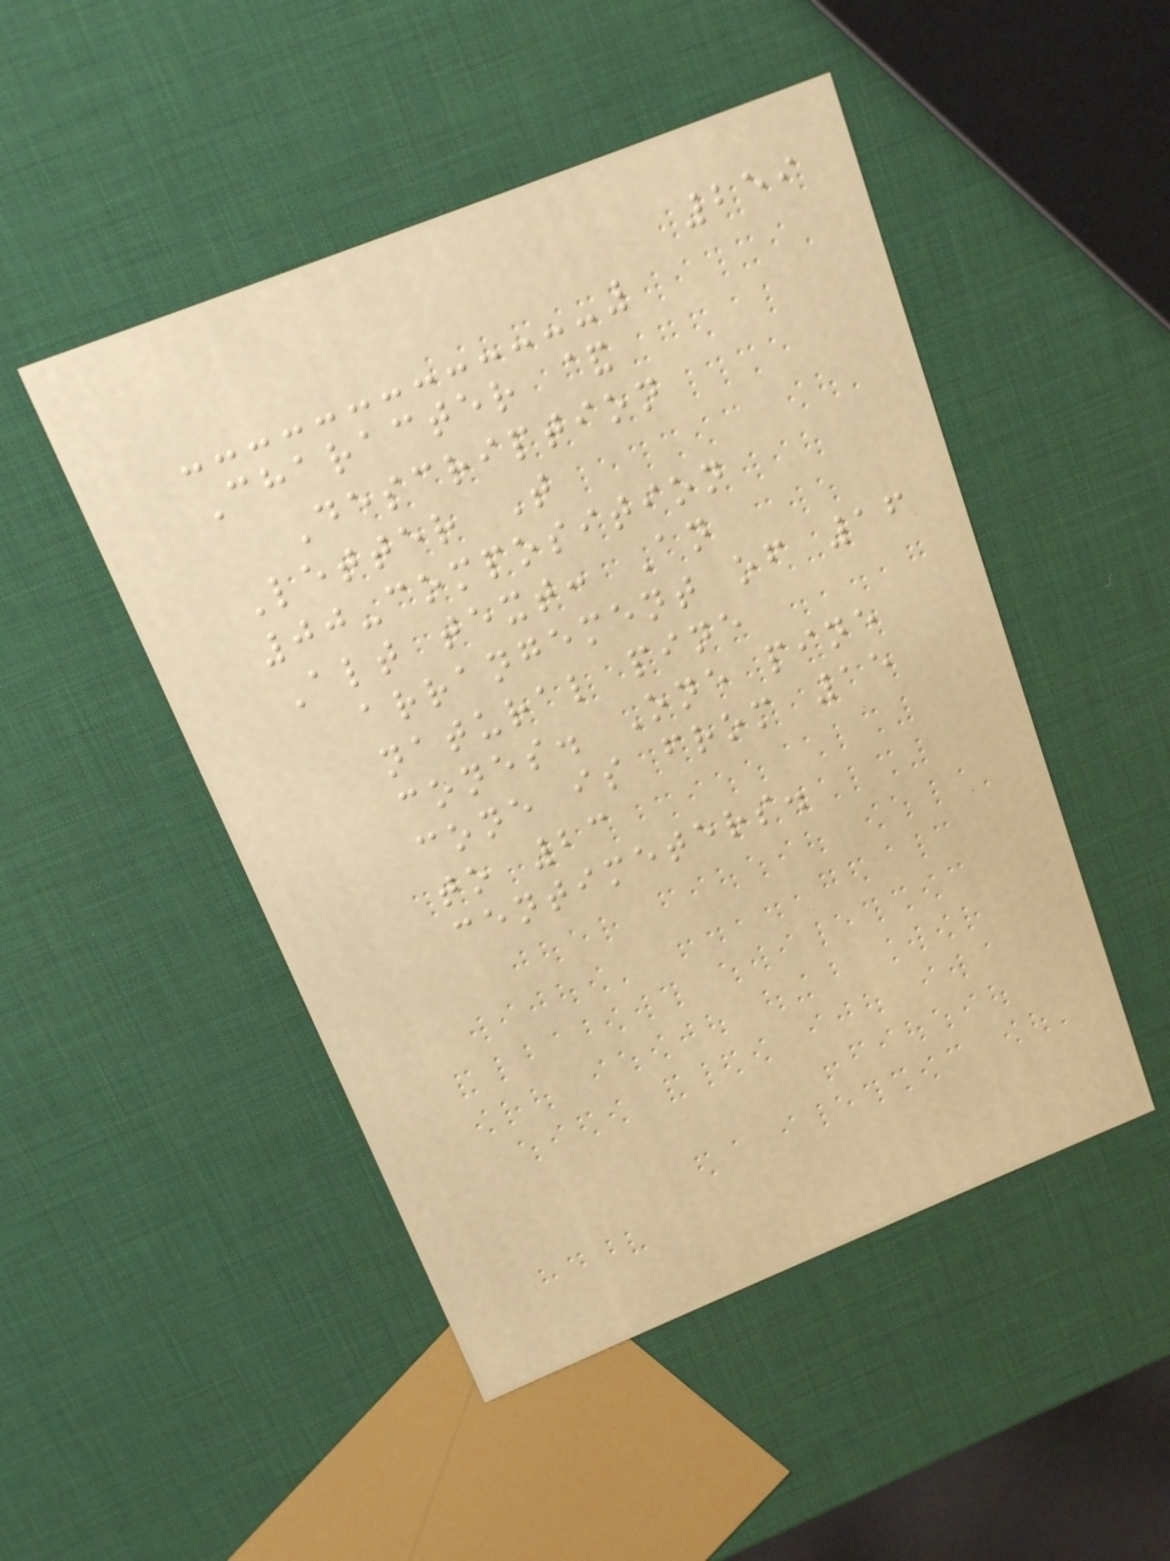259
Character &
Description
Letter T
00-composition
Alt text: An
arrangement of 16
natural pine
cones. One pine
cone is from 15
to 23
centimeters.
